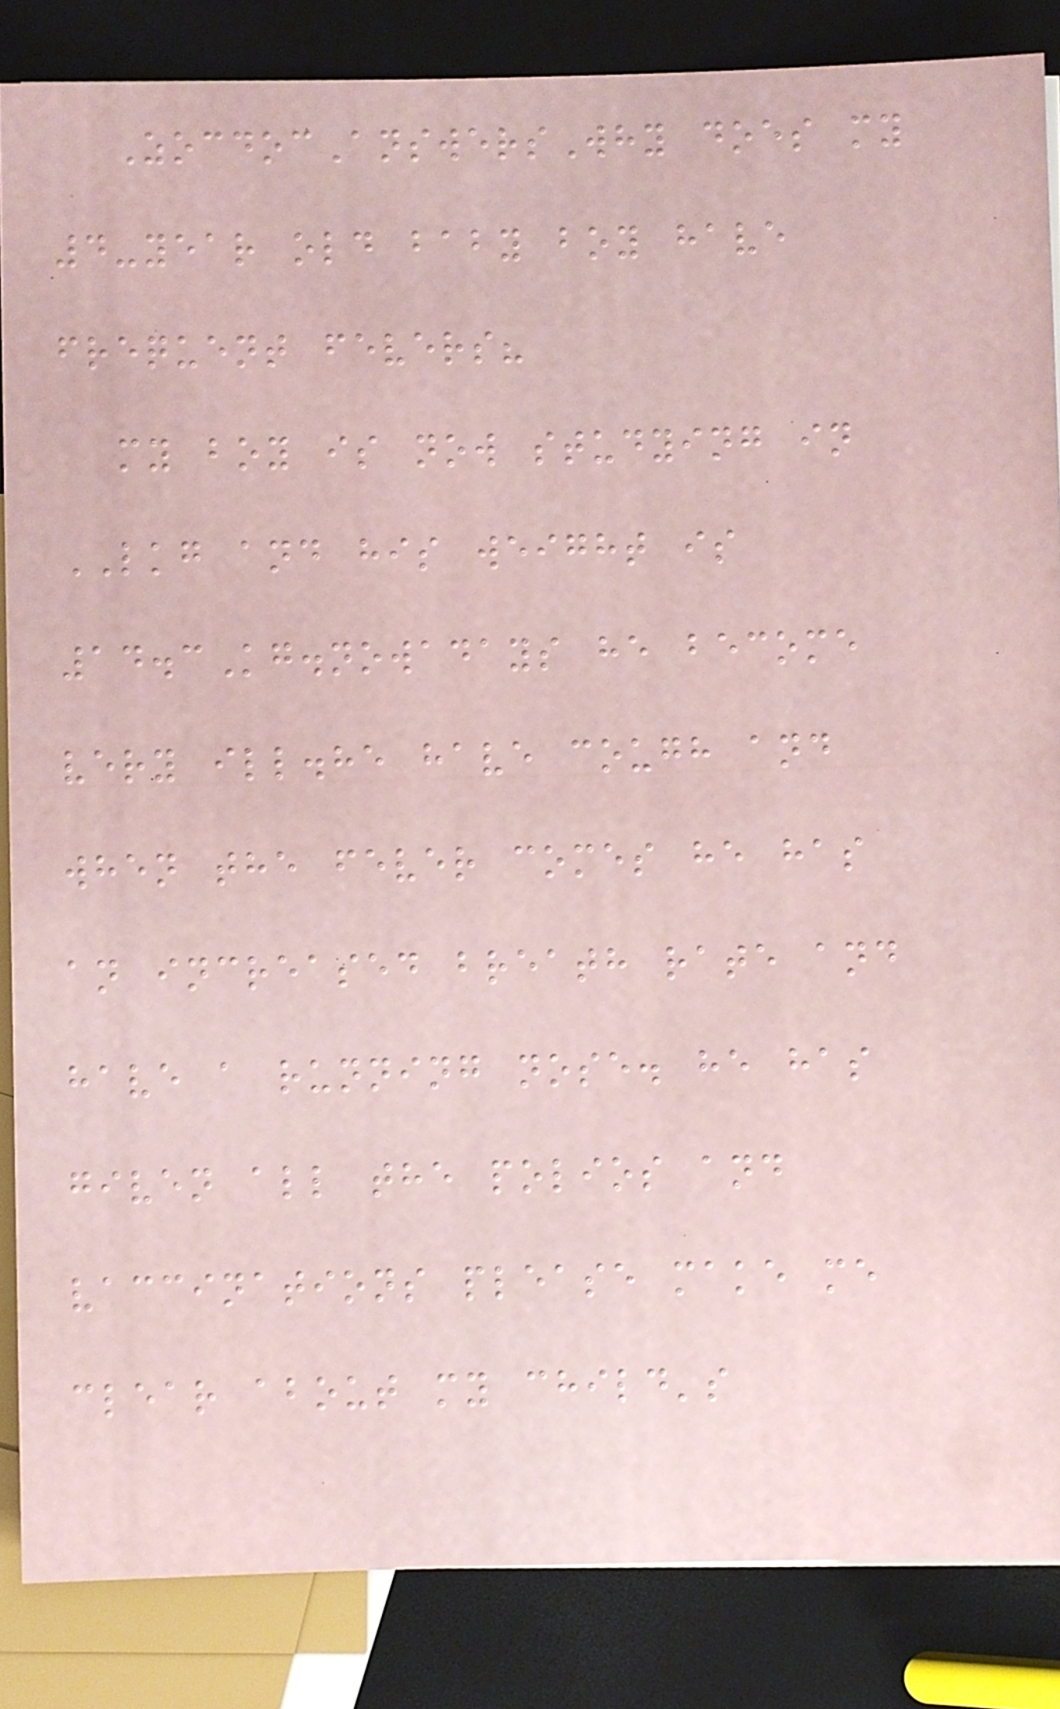ZocdocAnswersWhy does my
4-year old baby boy have
frequent fevers?
my boy is now studying in
LKG and his weight is
14.3Kg.nowadays he become
very ill.he have cough and
when the fever comes he has
an increased breath rate and
have a running nose. he has
given all the polios and
vaccinations please make me
clear about my child's
